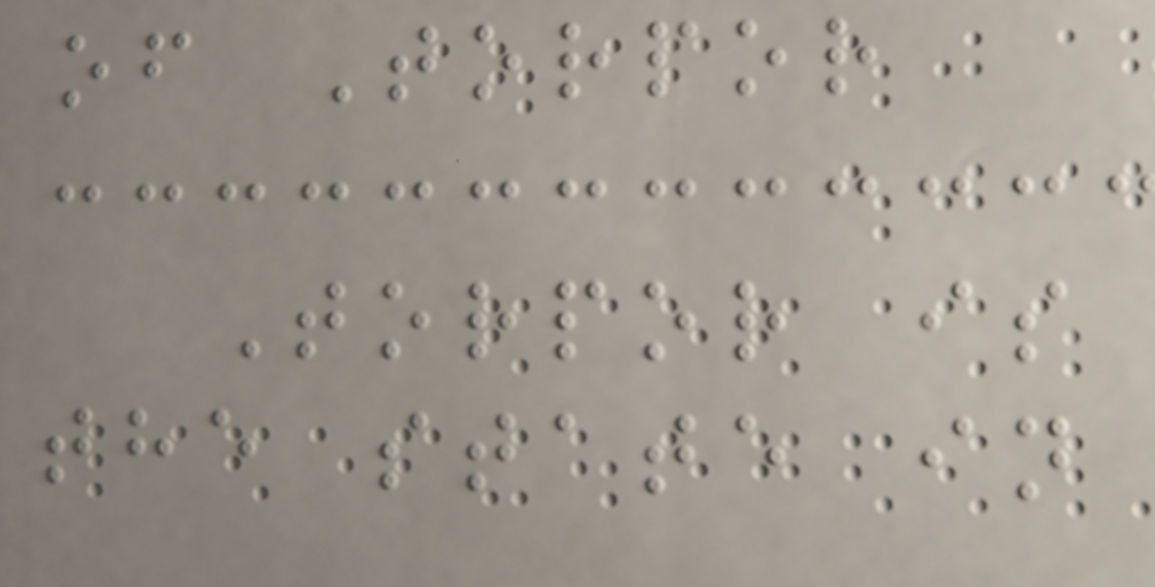of Torpor
Torpor is
the state in
